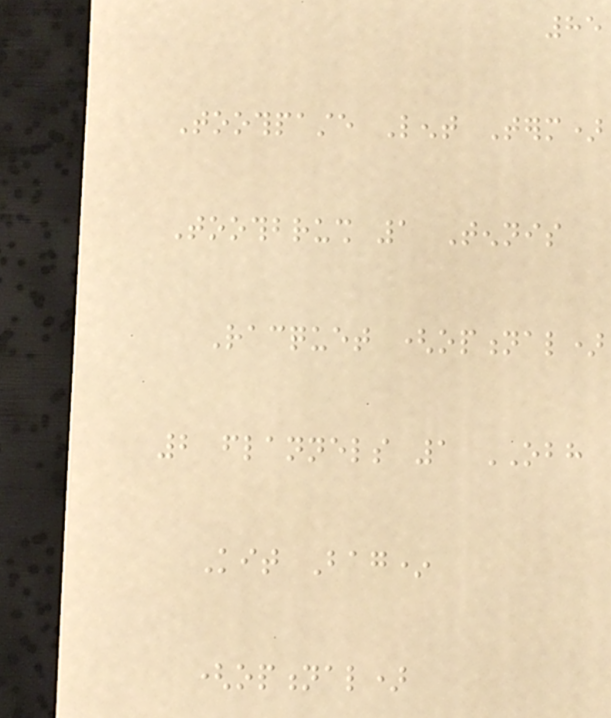85
Toothpaste Lent Term)
Toothbrush 1 Tennis
Racquet (optional)
2 flannels 1 OBH
Kit Bag*
(optional)
